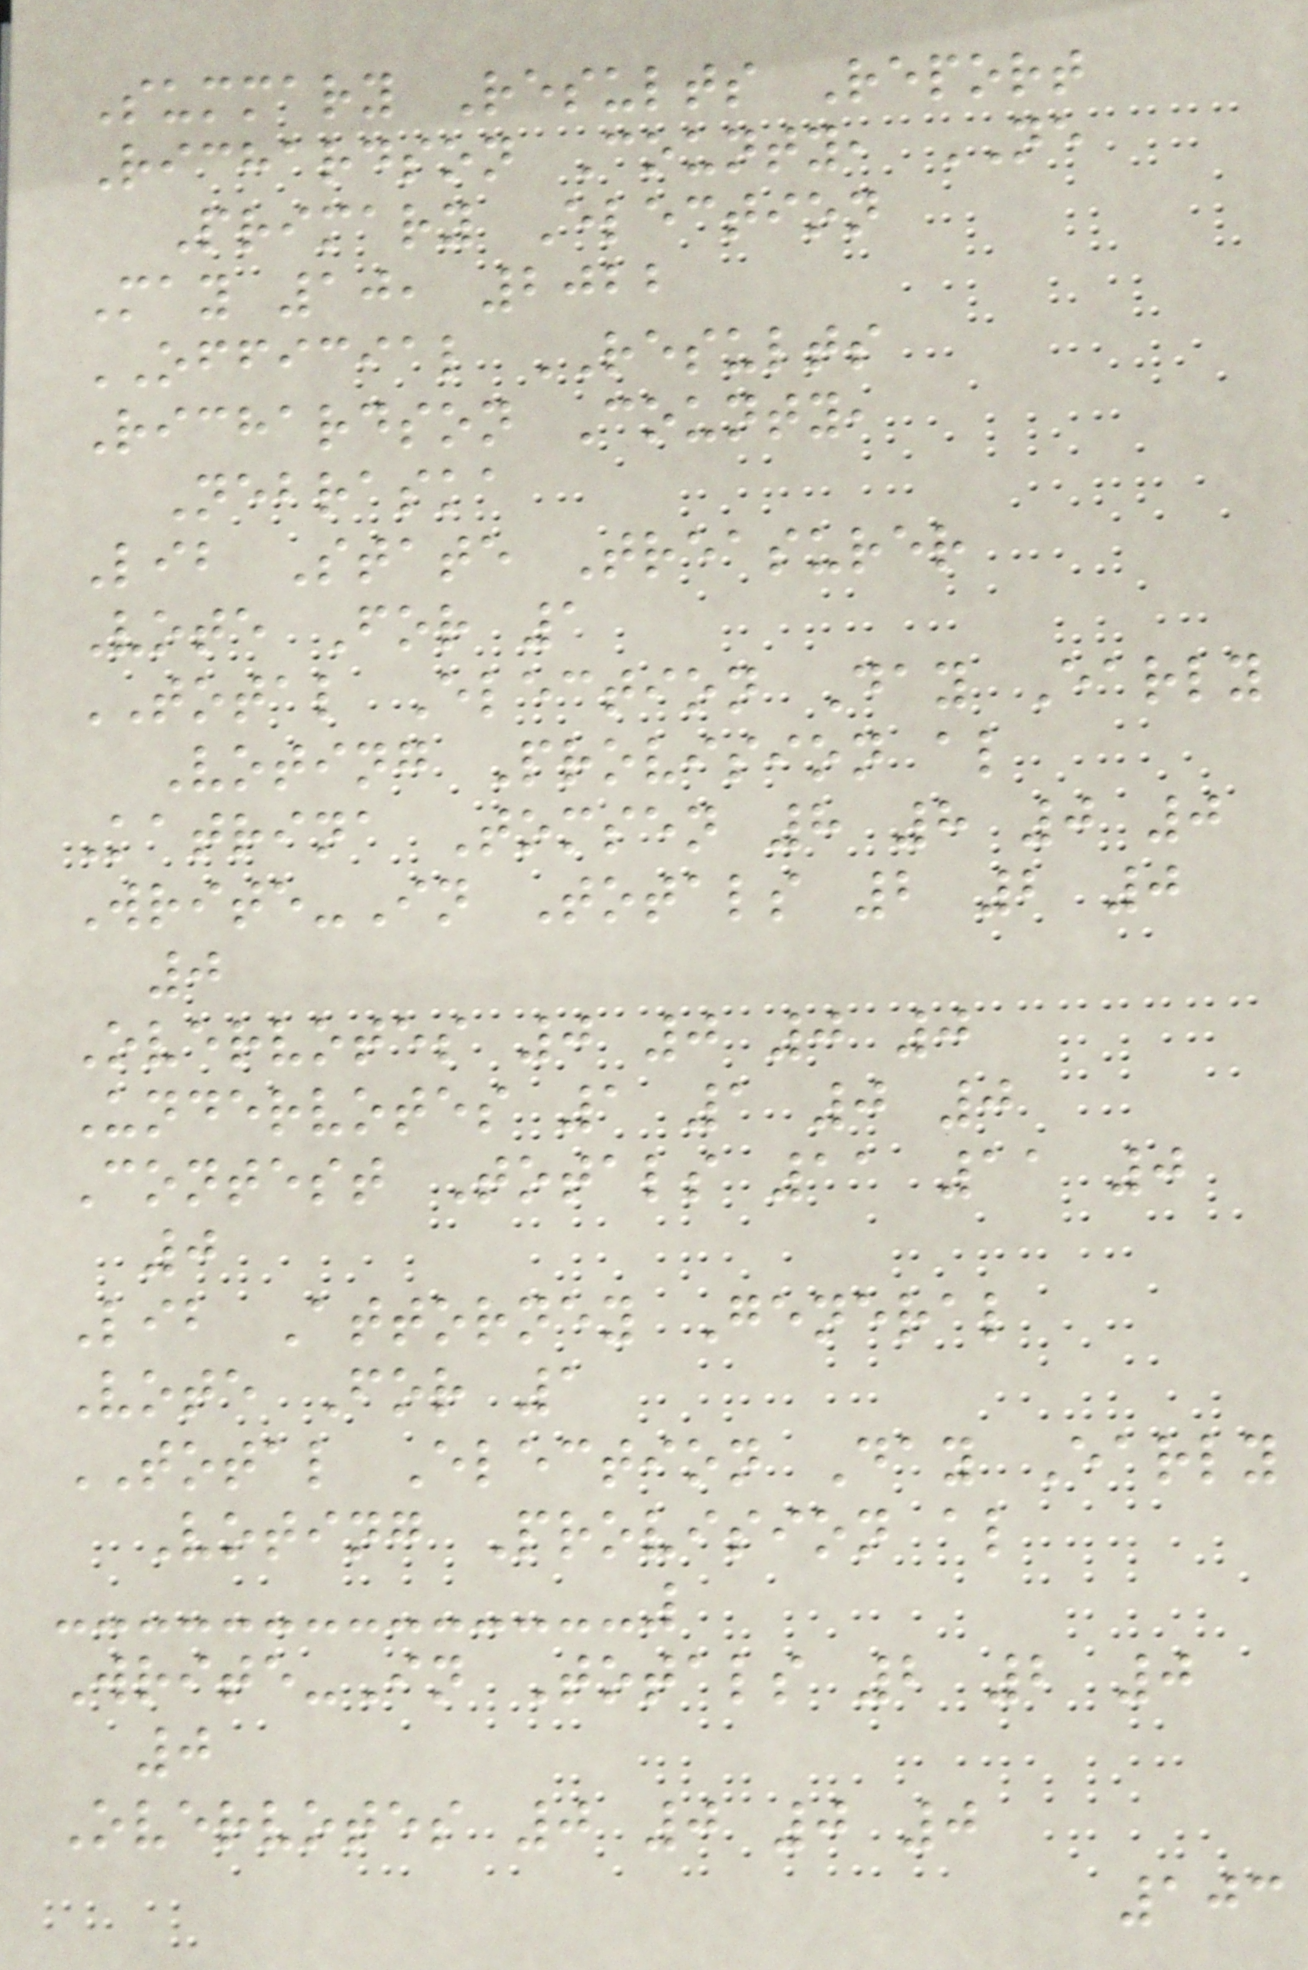Summary Results Report
Richardson County, NE
Primary Election
May 10, 2022
OFFICIAL RESULTS
Richardson County,
Nebraska
Lib State Treasurer
Vote For 1
TOTAL Election Day Early
Voting Provision al
Katrina Tomsen 8 8 0 0
Write-In Totals 2 2 0
0
Overvotes 0 0 0 0
Undervotes 1 1 0 0
Contest Totals 11 11 0
0
Lib Attorney General
Vote For 1
TOTAL Election Day Early
Voting Provision al
Write-In Totals 2 2 0
0
Overvotes 0 0 0 0
103
